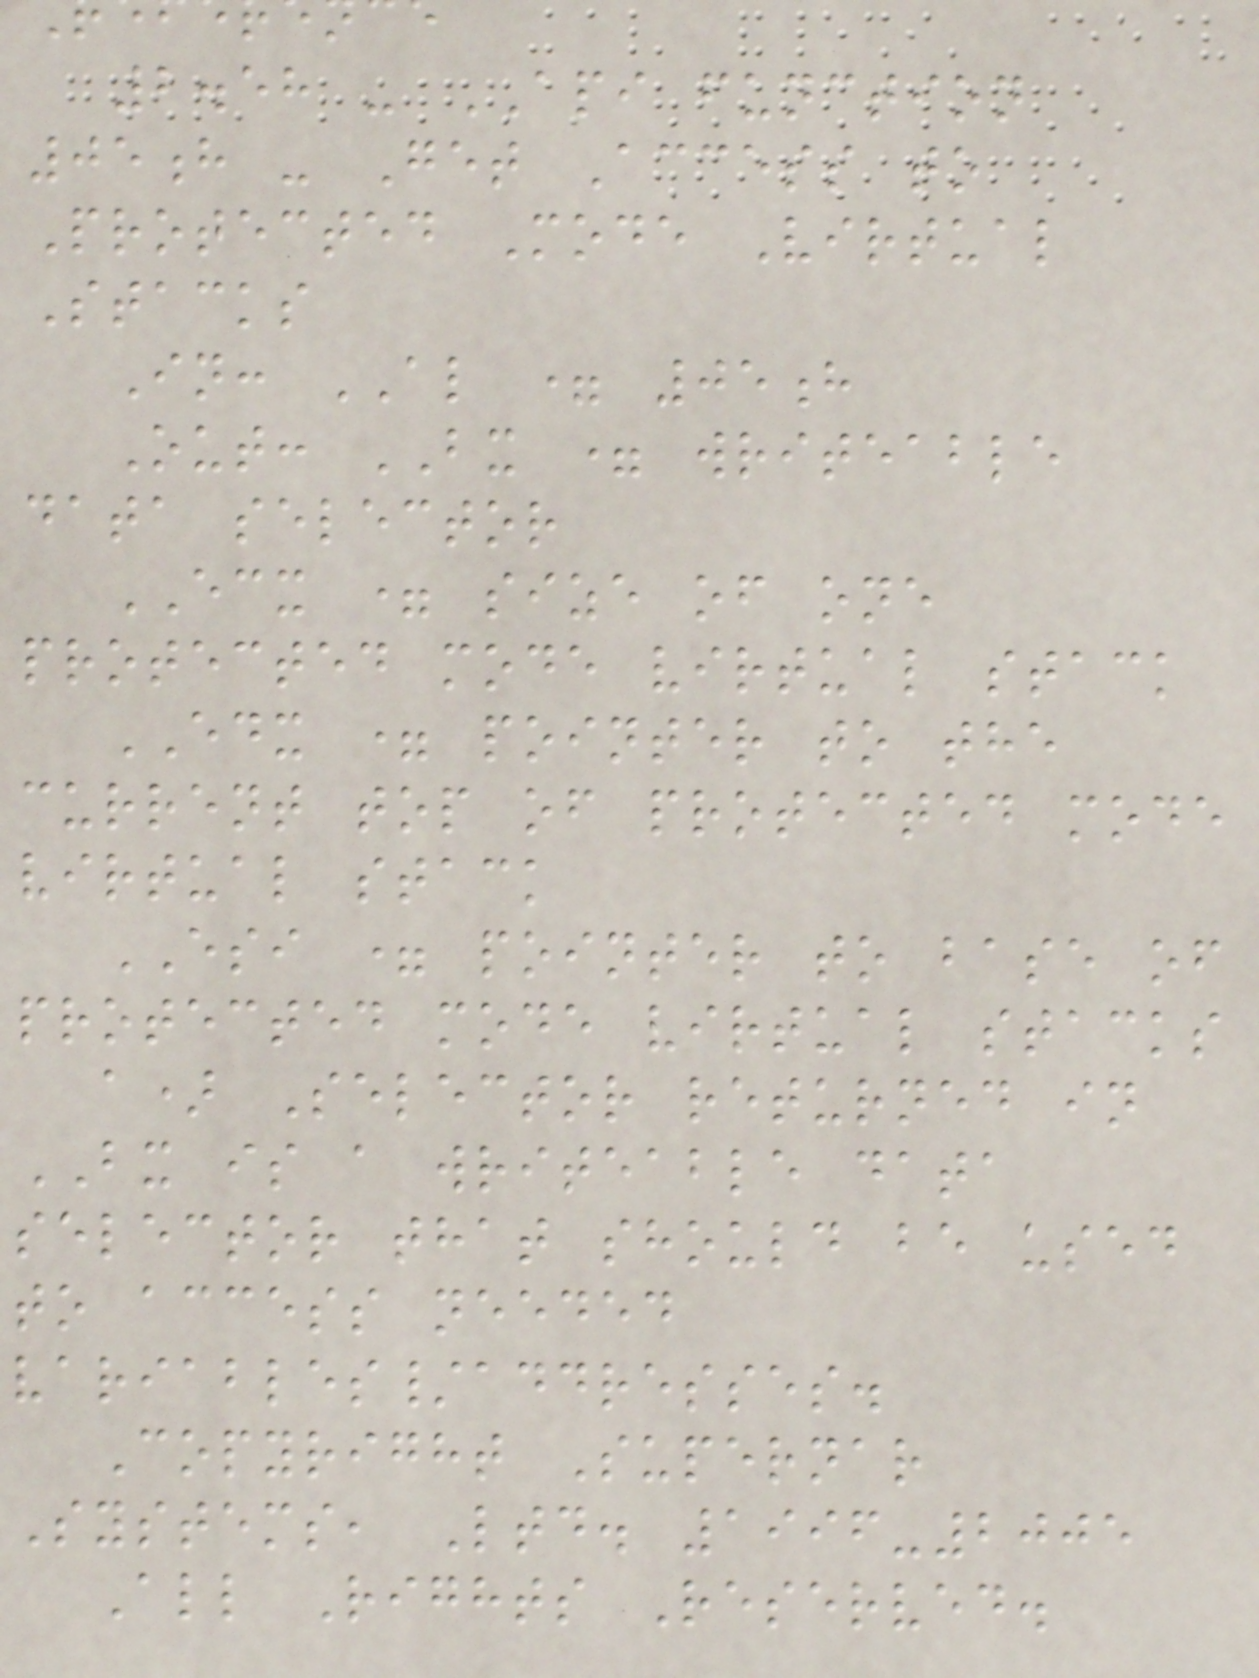2.58 - API function
05h - Get Access to
Protected Mode Virtual
Stacks
In: AL = 05h
Out: BX = writeable
data selector
ECX = size of one
protected mode virtual stack
EDX = pointer to the
current top of protected mode
virtual stack
ESI = pointer to base of
protected mode virtual stacks
a) Selector returned in
BX is a writeable data
selector that should be used
to access needed
variables/addresses.
Copyright Supernar
Systems, Ltd. 1996-2005
All Rights Reserved.
